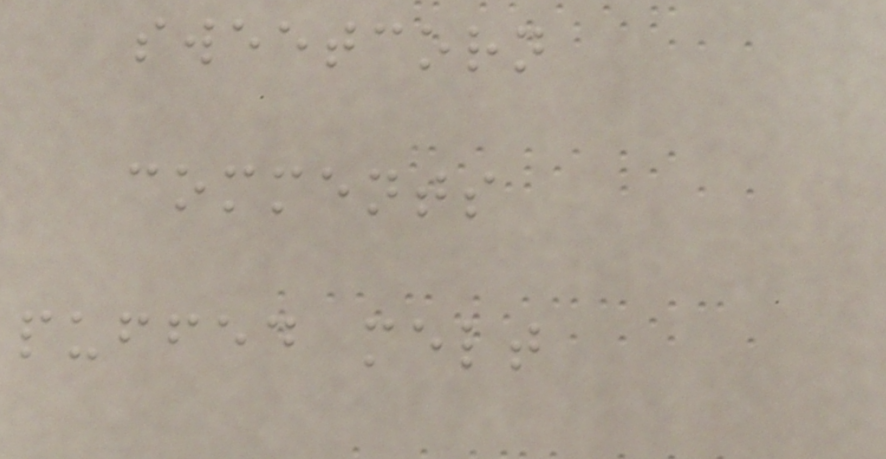sweetcorn
comments
puffed melt
